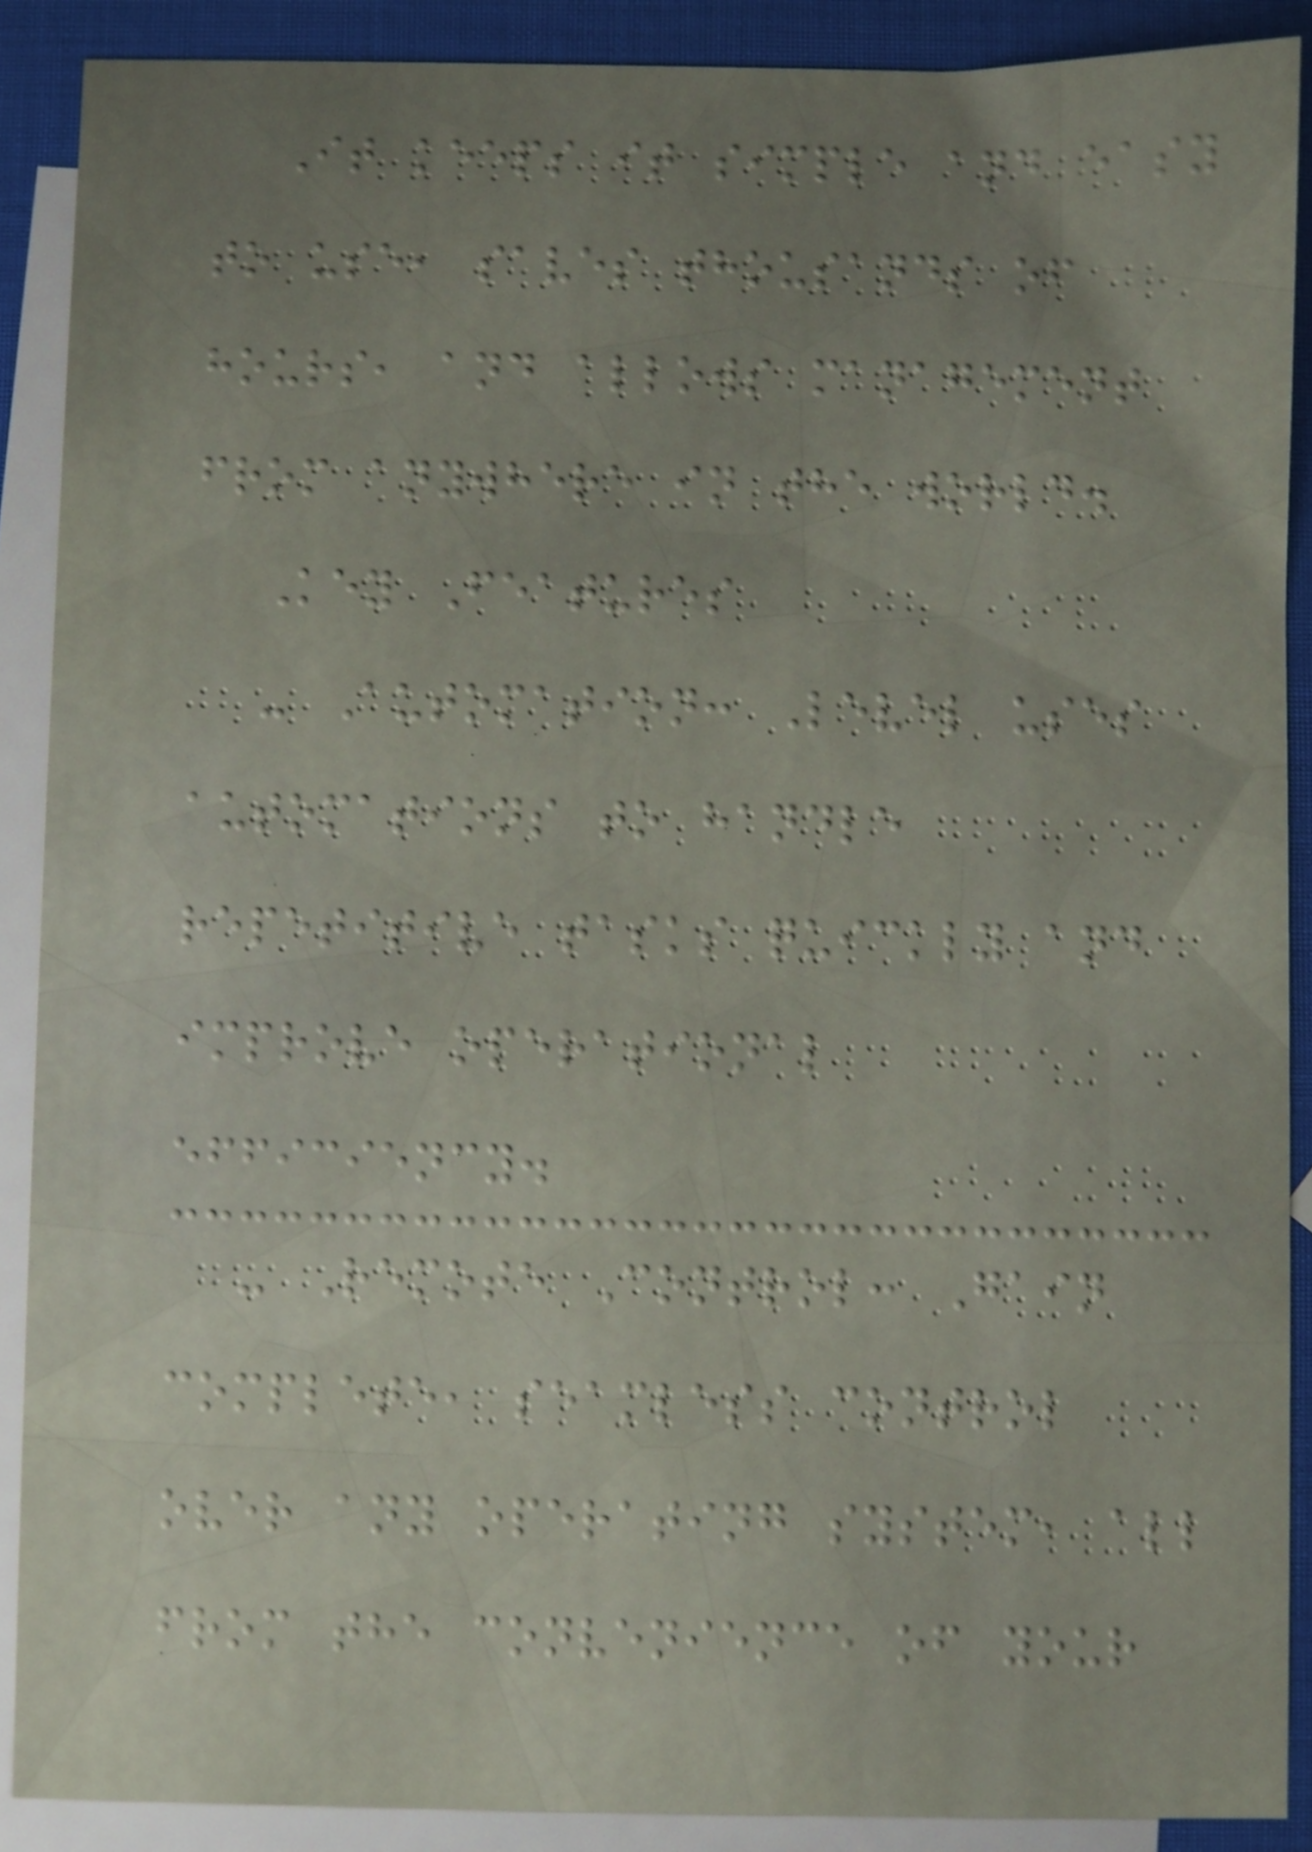It keeps it simple and easy
to use, saves thousands of
hours, and allows management
from anywhere in the world.
Key Features
- Automation: Level uses
automations to handle
repetitive tasks quickly and
improve operational
efficiency.
- Remote Control: Gain
complete, seamless control
over any operating system, all
from the convenience of your
